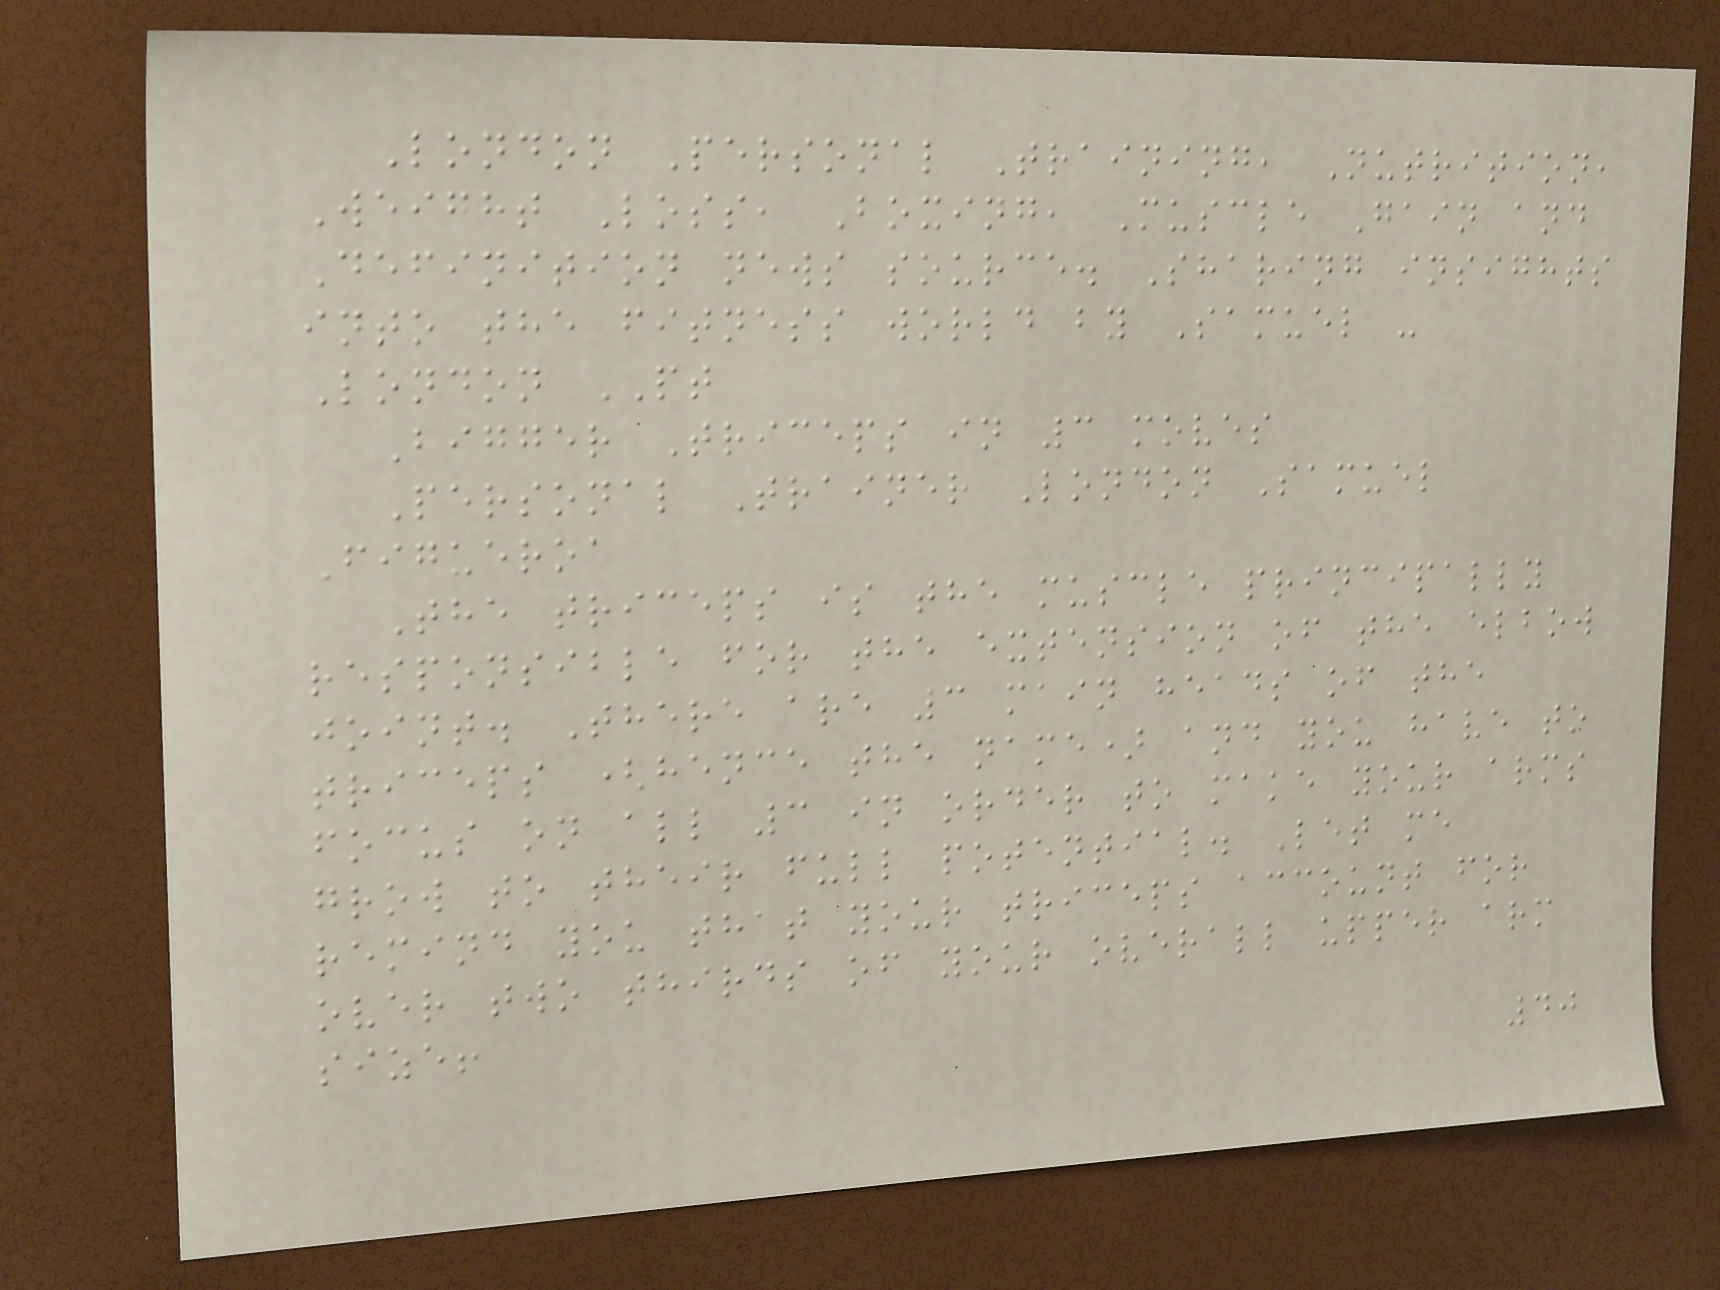London Personal Training, Nutrition,
Weight Loss, Boxing, Muscle Gain and
Definition news source. Sharing insights
into the fitness world by Samuel -
London PT
Bigger Triceps in 3 moves
Personal Trainer London Samuel
Figueroa
The triceps is the muscle principally
responsible for the extension of the elbow
joint. There are 3 main heads of the
triceps (hence the name) and you have to
focus on all 3 in order to make your arms
grow to their full potential. Let me
remind you that your triceps account for
over two thirds of your overall upper arm
size!
40
